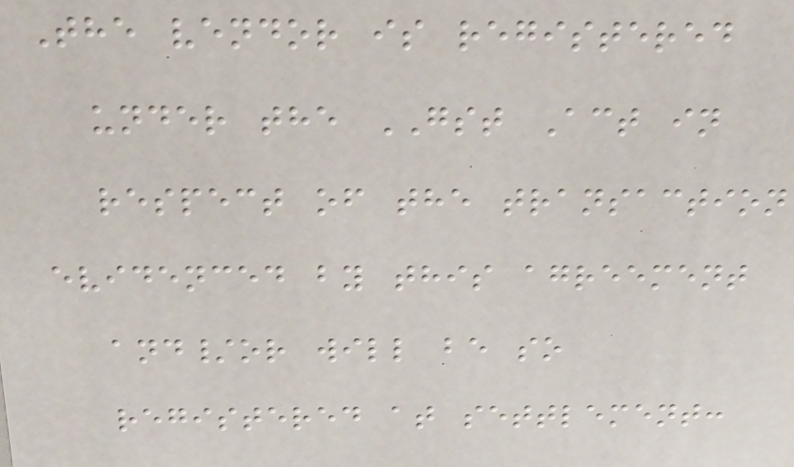The vendor is registered
under the GST Act in
respect of the transaction
evidenced by this agreement
and/or will be so
registered at settlement:
